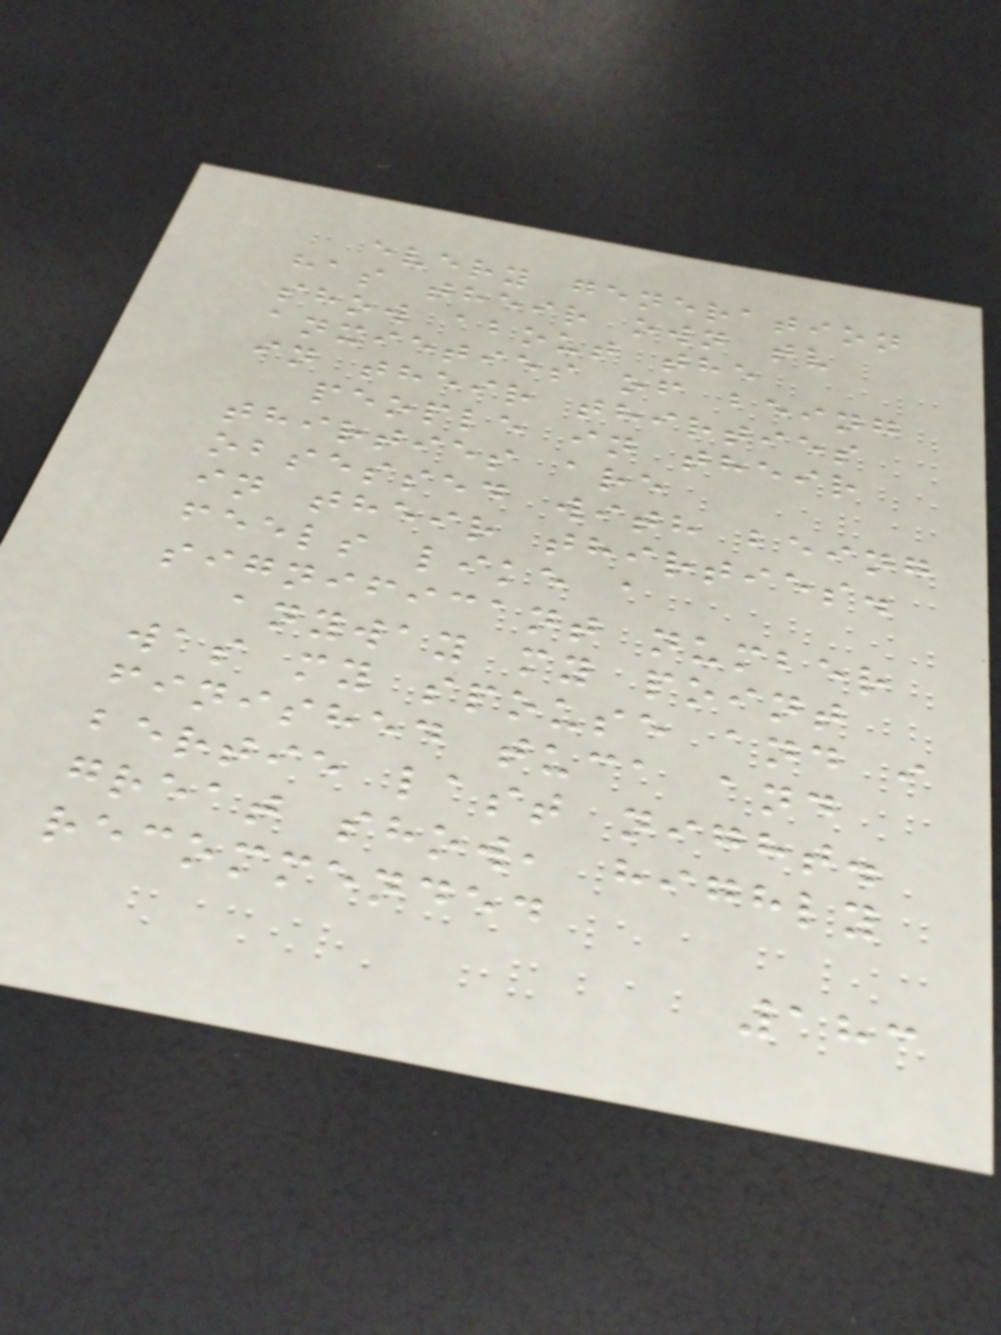every generation
has their own tv
show about the
anxieties of being
in their thirties
people in their
thirties are
obsessed with being
in their thirties.
feels like a
significant number
anyway my point
was my spouse and i
finished tuca and
bertie last night.
great show, highly
recommended
183
